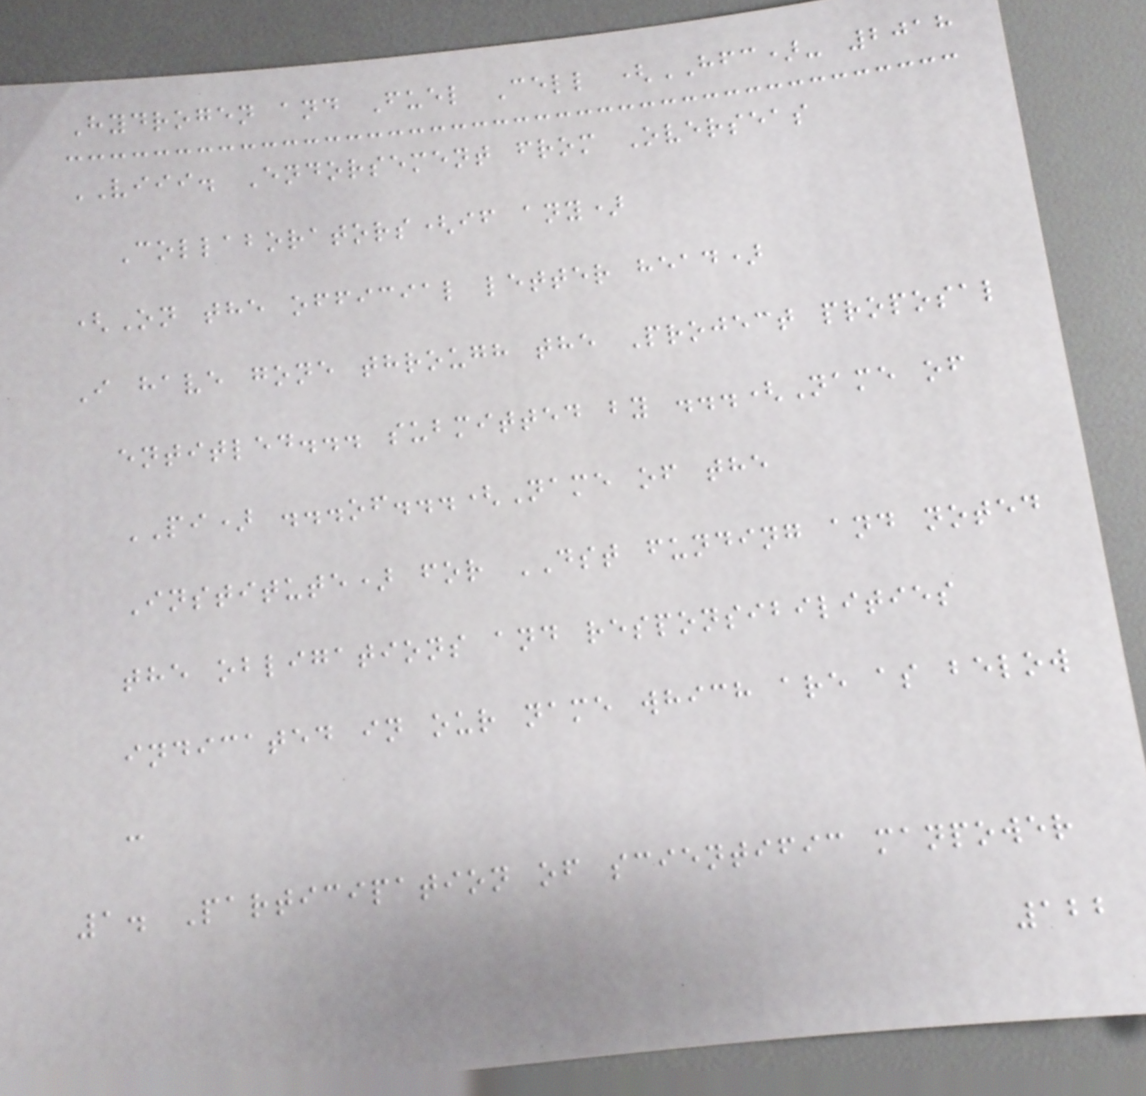Hydrogen and Fuel Cell (HFC)- 2018
VIII. Endorsement from Overseas
Collaborators(if any)
(On the official letter head)
I have gone through the Project proposal
entitled... submitted by ...(Name of
PI) ...of...(Name of the
Institute) for DST funding and noted
the obligations and responsibilities
indicated in our name which are as below
:
1. Participation of scientific manpower
122
